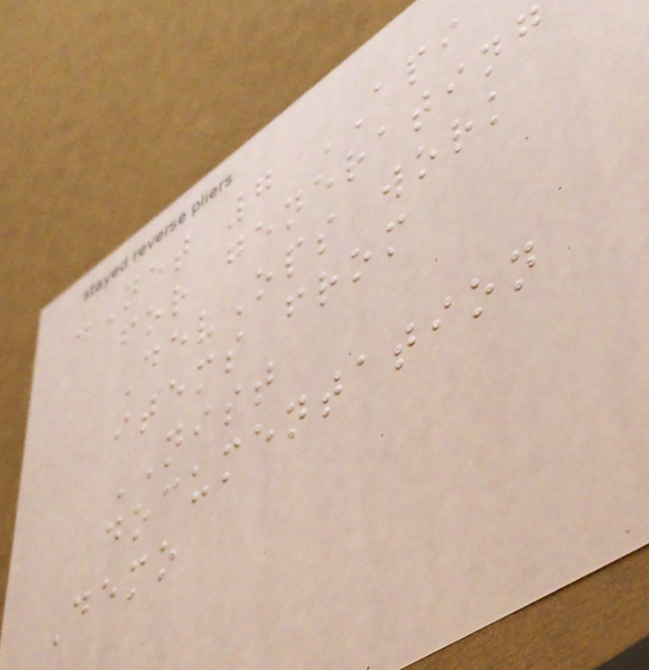.Net 7 API
for generating
DevOps work
items from
NIST
documentation
Demo
